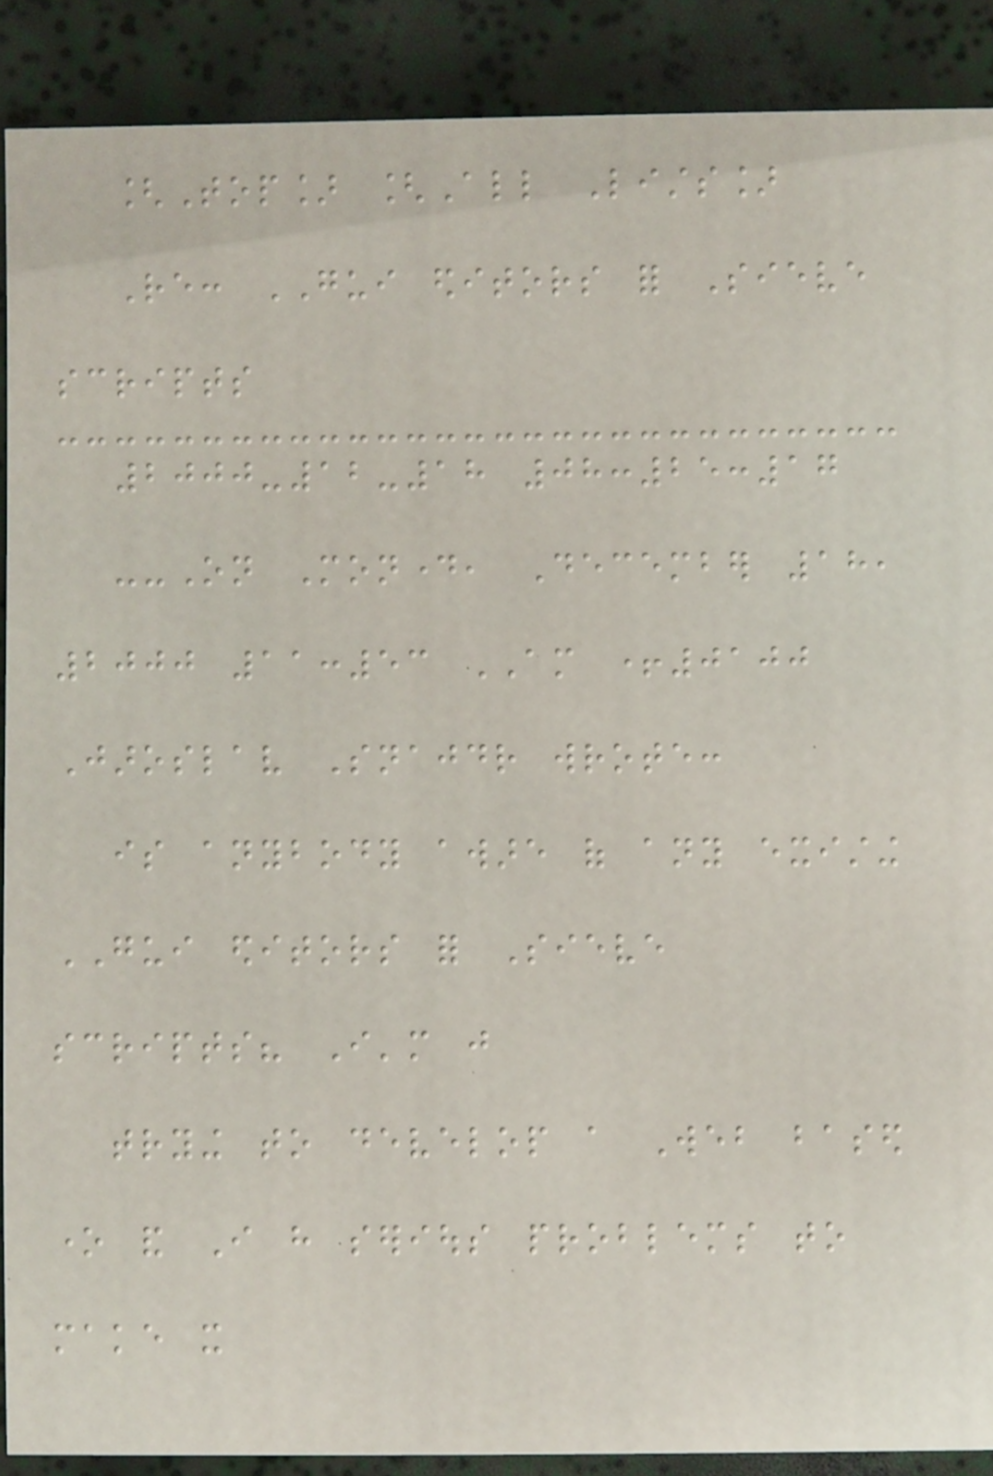[Top] [All Lists]
Re: GUI editors for Sieve
scripts
2000-12-18 08:25:17
--On Monday, December 18,
2000 11:53 AM +0100
Jaroslav Snajdr wrote:
is anybody aware of any existing
GUI editors for Sieve
scripts? I'm just
trying to develop a Web based
one and I have serious problems to
make it
